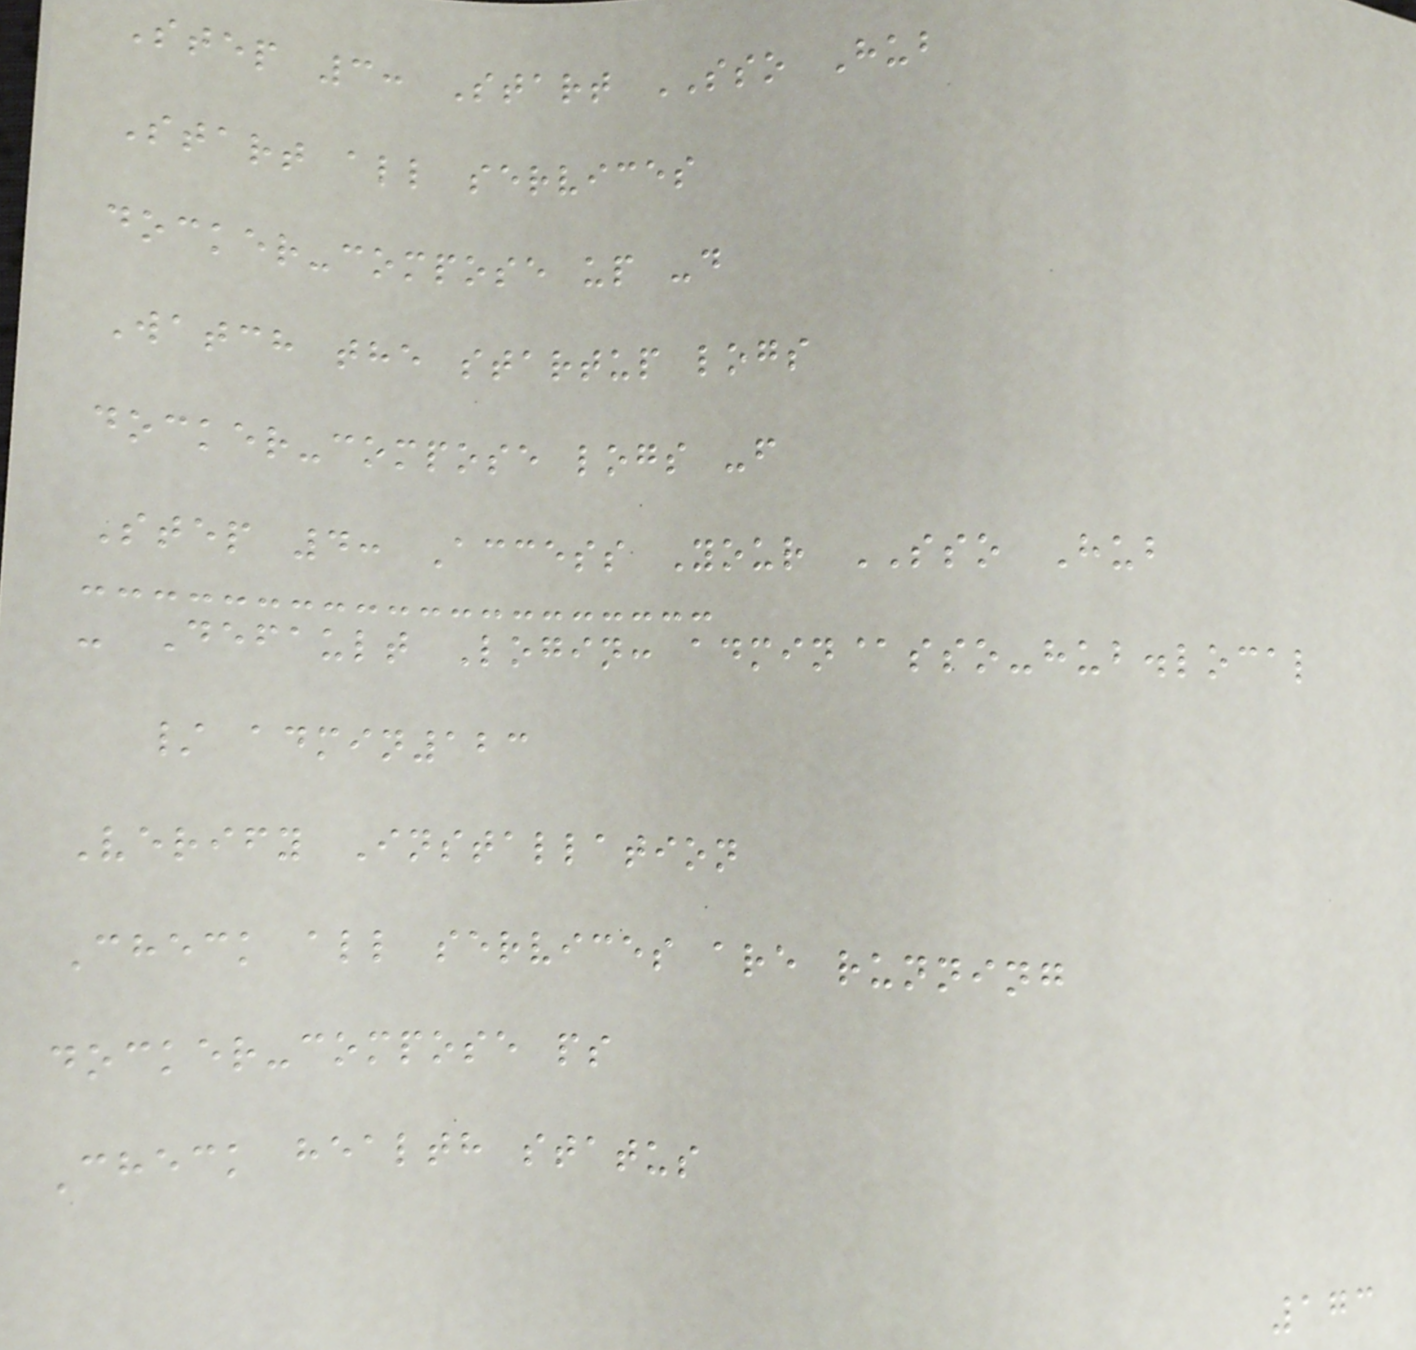Step 3: Start SSO Hub
Start all services
docker-compose up -d
Watch the startup logs
docker-compose logs -f
Step 4: Access Your SSO Hub
- Default Login: admin@sso-hub.local
/ admin123
Verify Installation
Check all services are running
docker-compose ps
Check health status
173
